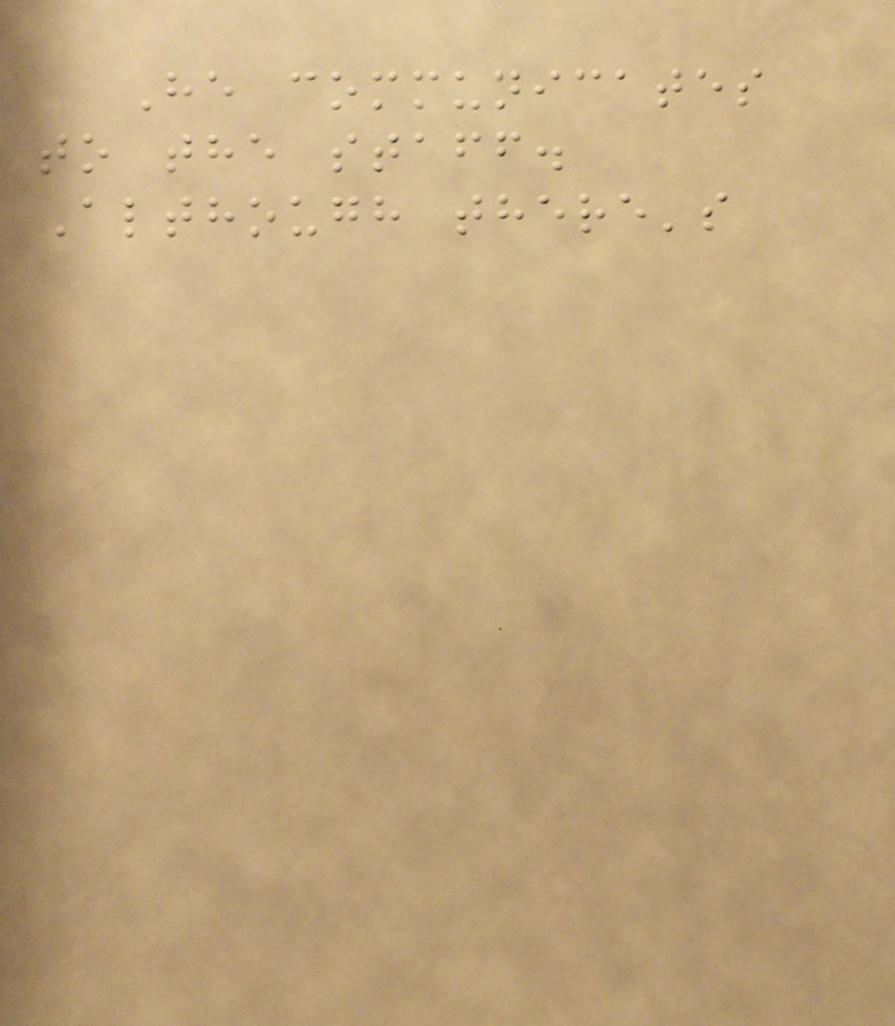He communicates
to the staff.
Although there's
